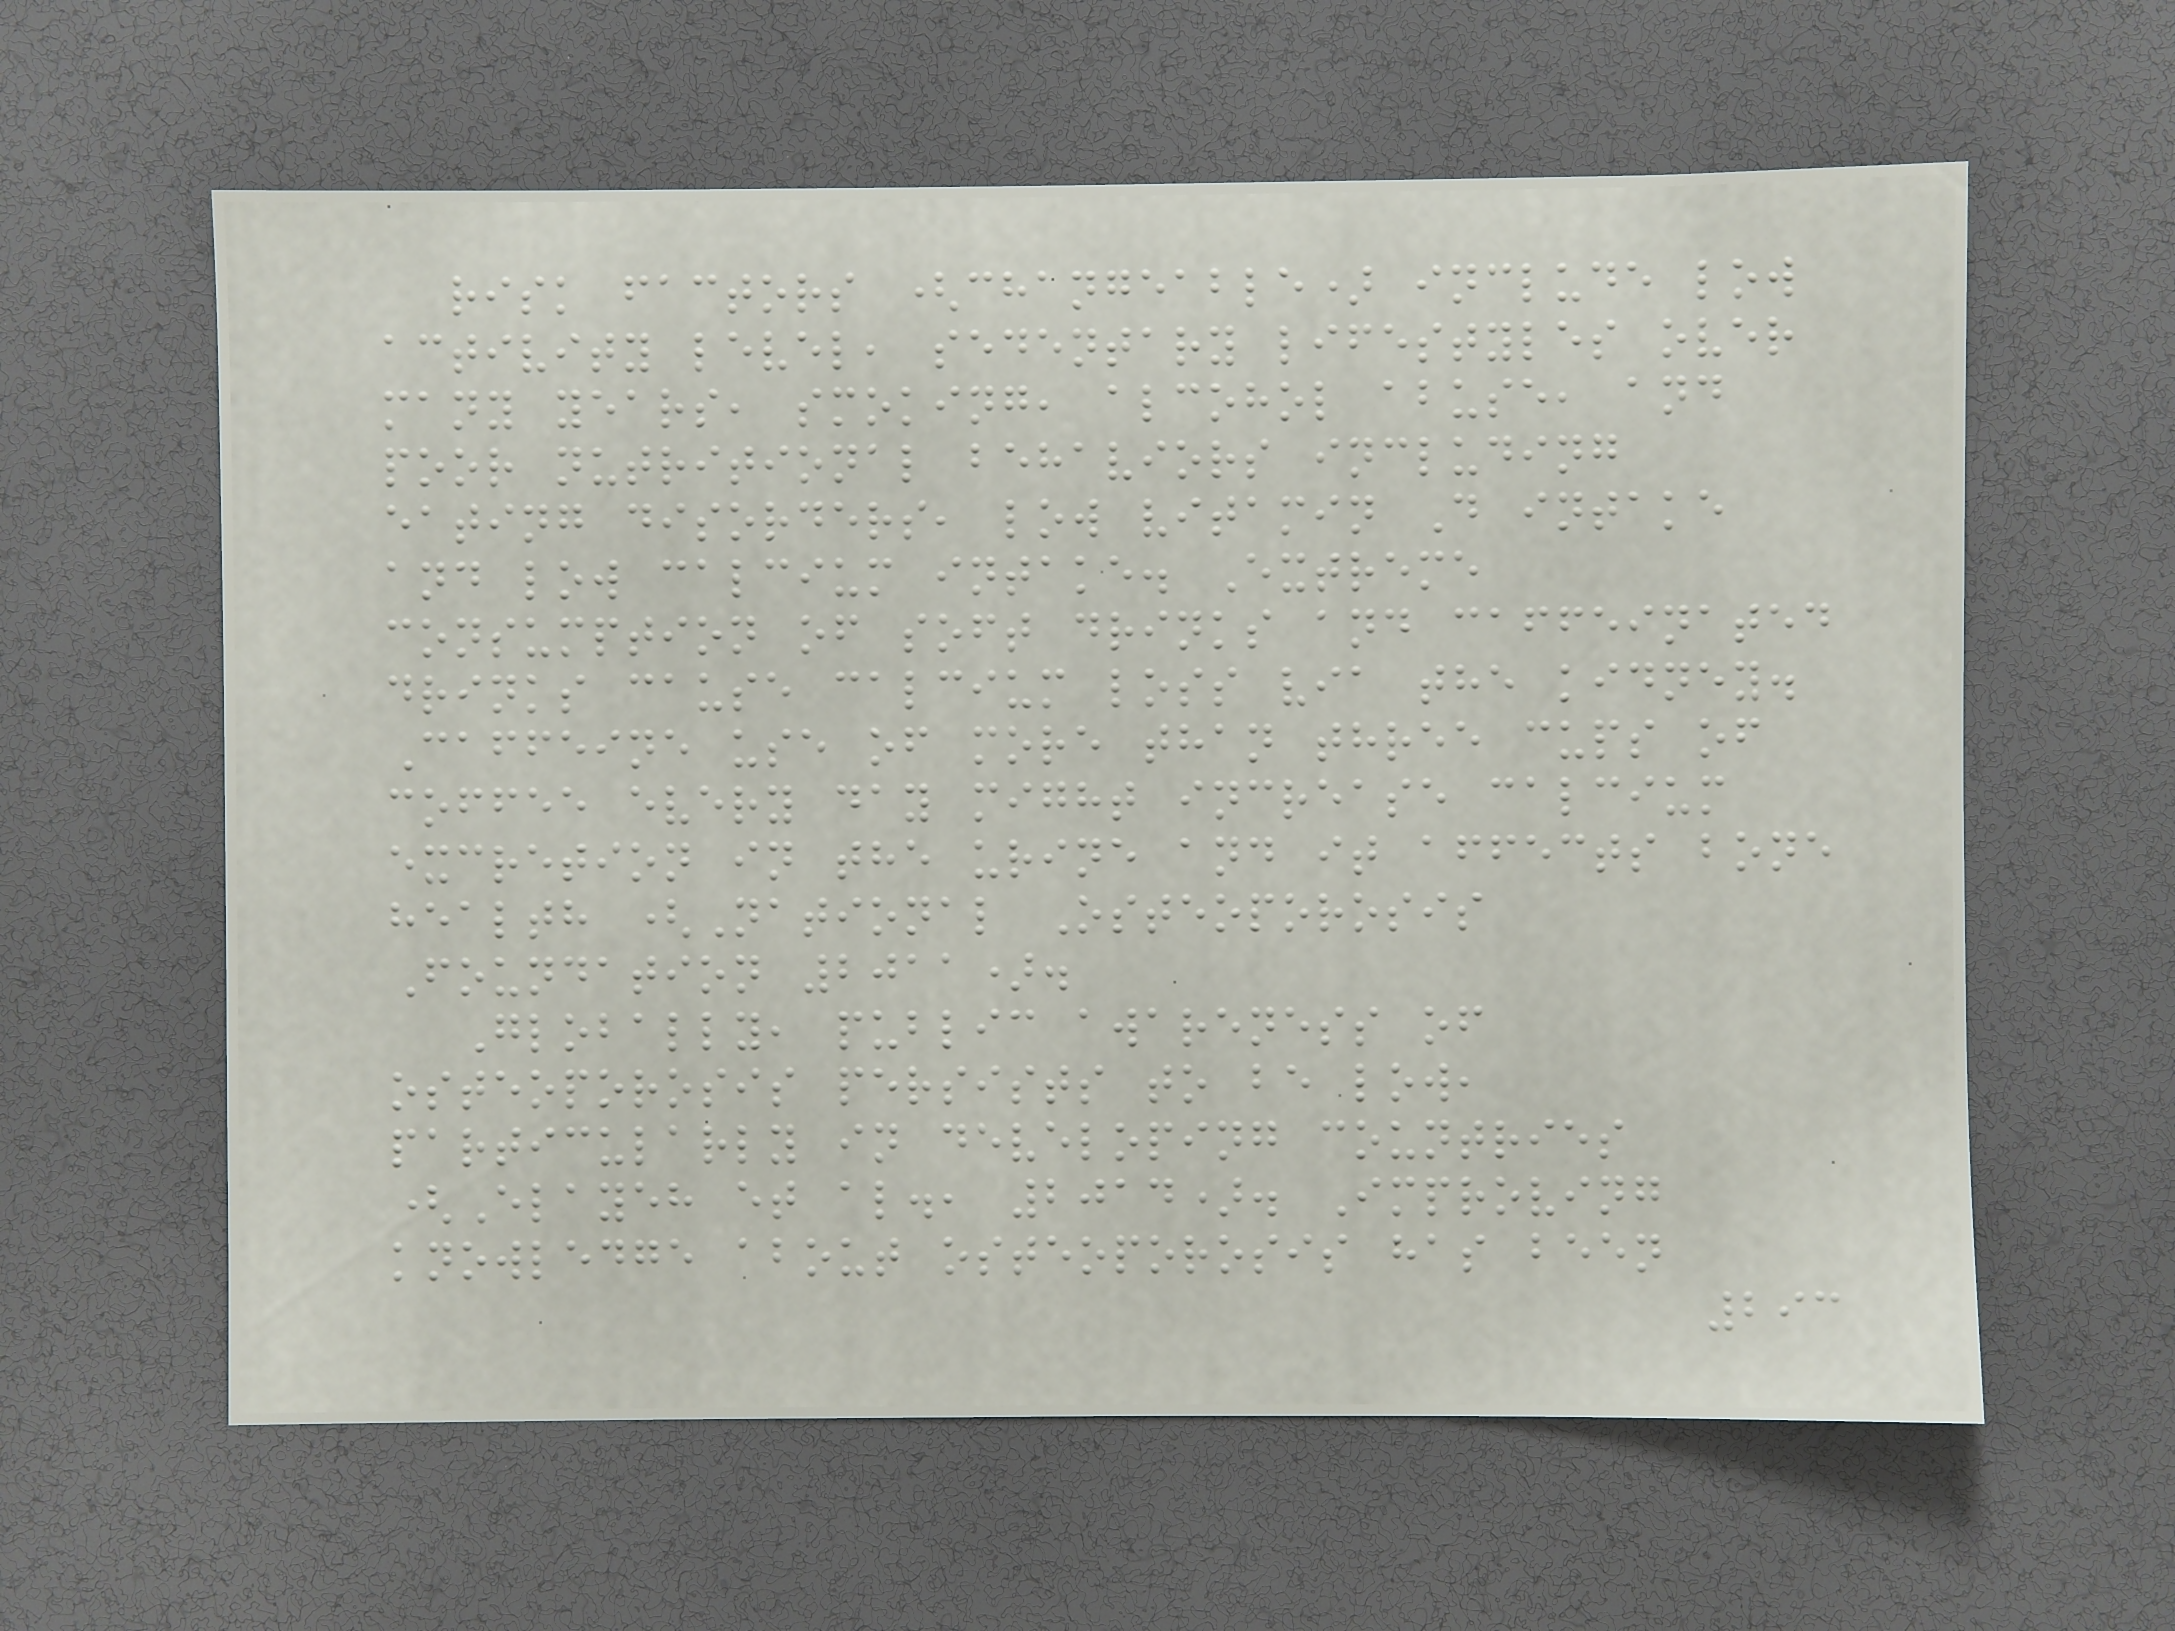risk factors (changeable) include low
activity level, sedentary lifestyles over
many years, smoking, alcohol abuse, and
poor nutritional behaviors including
eating disorders, low vitamin D intake
and low calcium intake. Extreme
consumption of soft drinks and caffeinated
drinks cause calcium loss via the kidney.
Caffeine use of more than three cups of
coffee every day might increase calcium
excretion in the urine and it affects bone
health (National Osteoporosis
Foundation 2011).
Globally, public awareness of
osteoporosis persists to be low,
particularly in developing countries
(Elayeh et al., 2014). Improving
knowledge about osteoporosis has been
293
